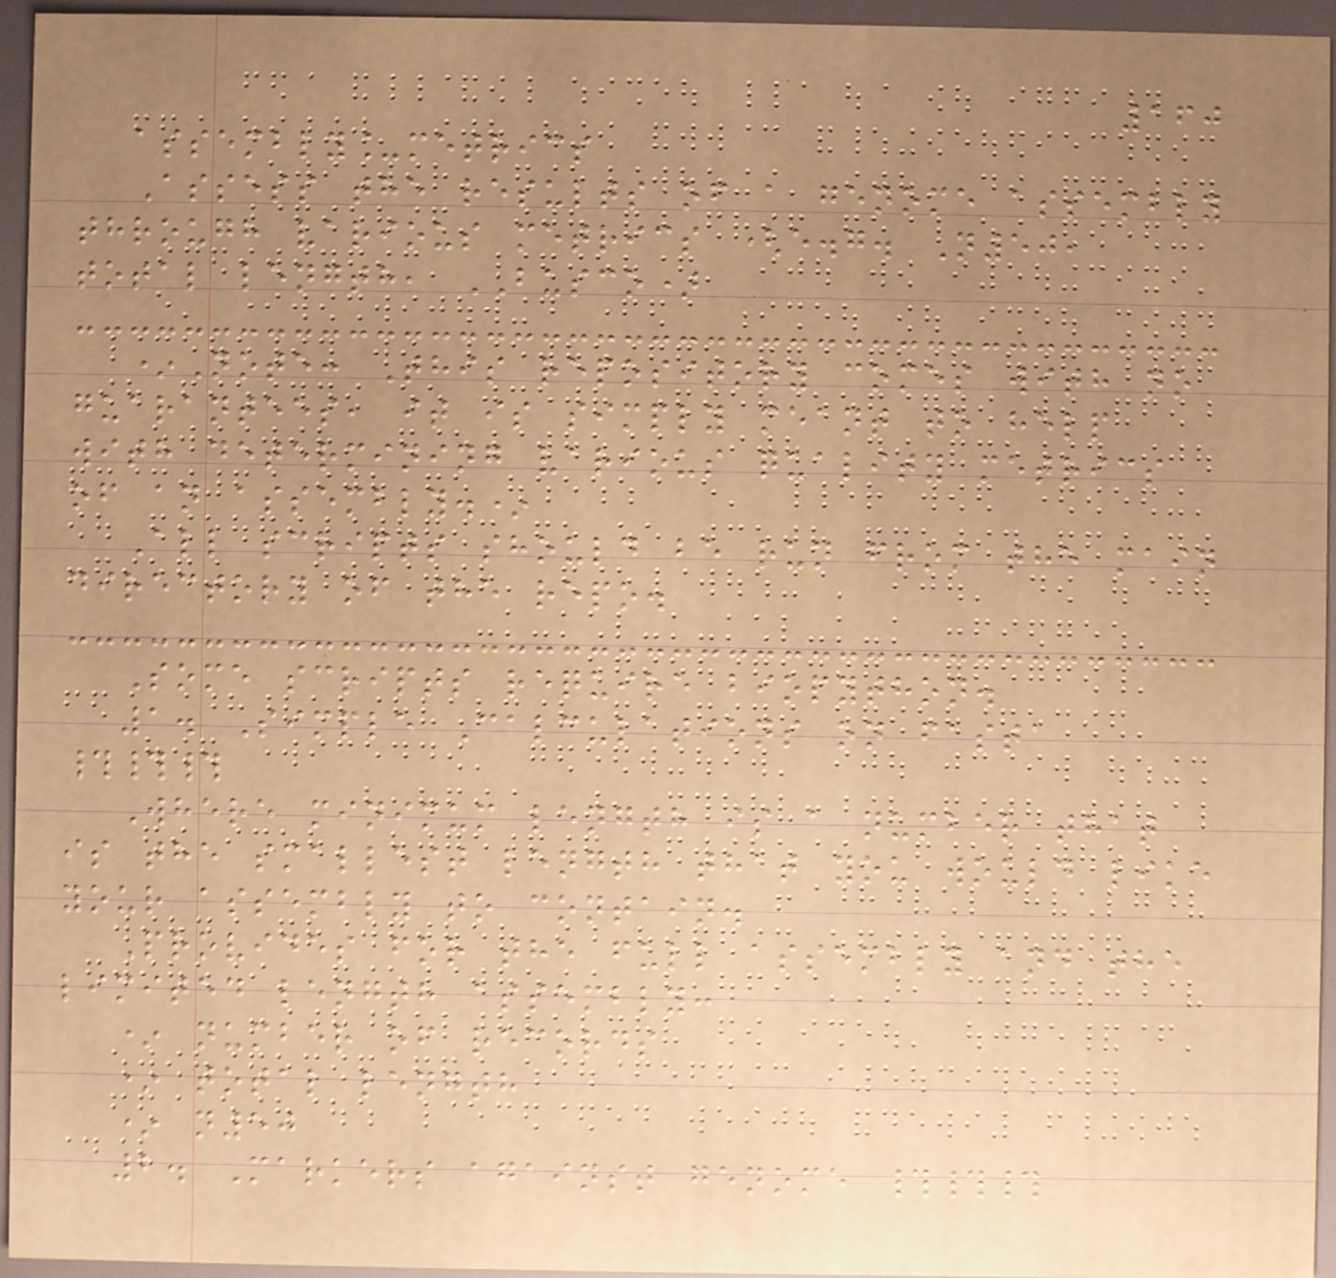160
assembly_metrics
Assess the results of a genome assembly
through various metrics (e.g. N50,
total length, BUSCO)
*Note: This repository comes with no
guarantees, it is simply meant to help
with determining various quality metrics
of an assembly.*
All scripts should be run from the main
directory of the repo.
Some scripts require biopython.
1. Simple Calculations on fasta
###
Where minimum length is a number that
is the smallest length that you would like
your assembly to contain.
Provides for the full assembly and the
limited length assembly:
* number of records
* total length
* n50
2. Markers against genome ###
